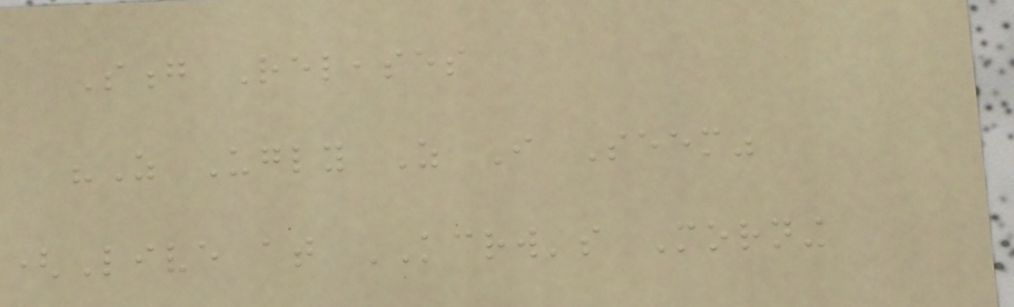Song Releases
"As Ugly As I Seem"
(Live at KCRW's Morning
